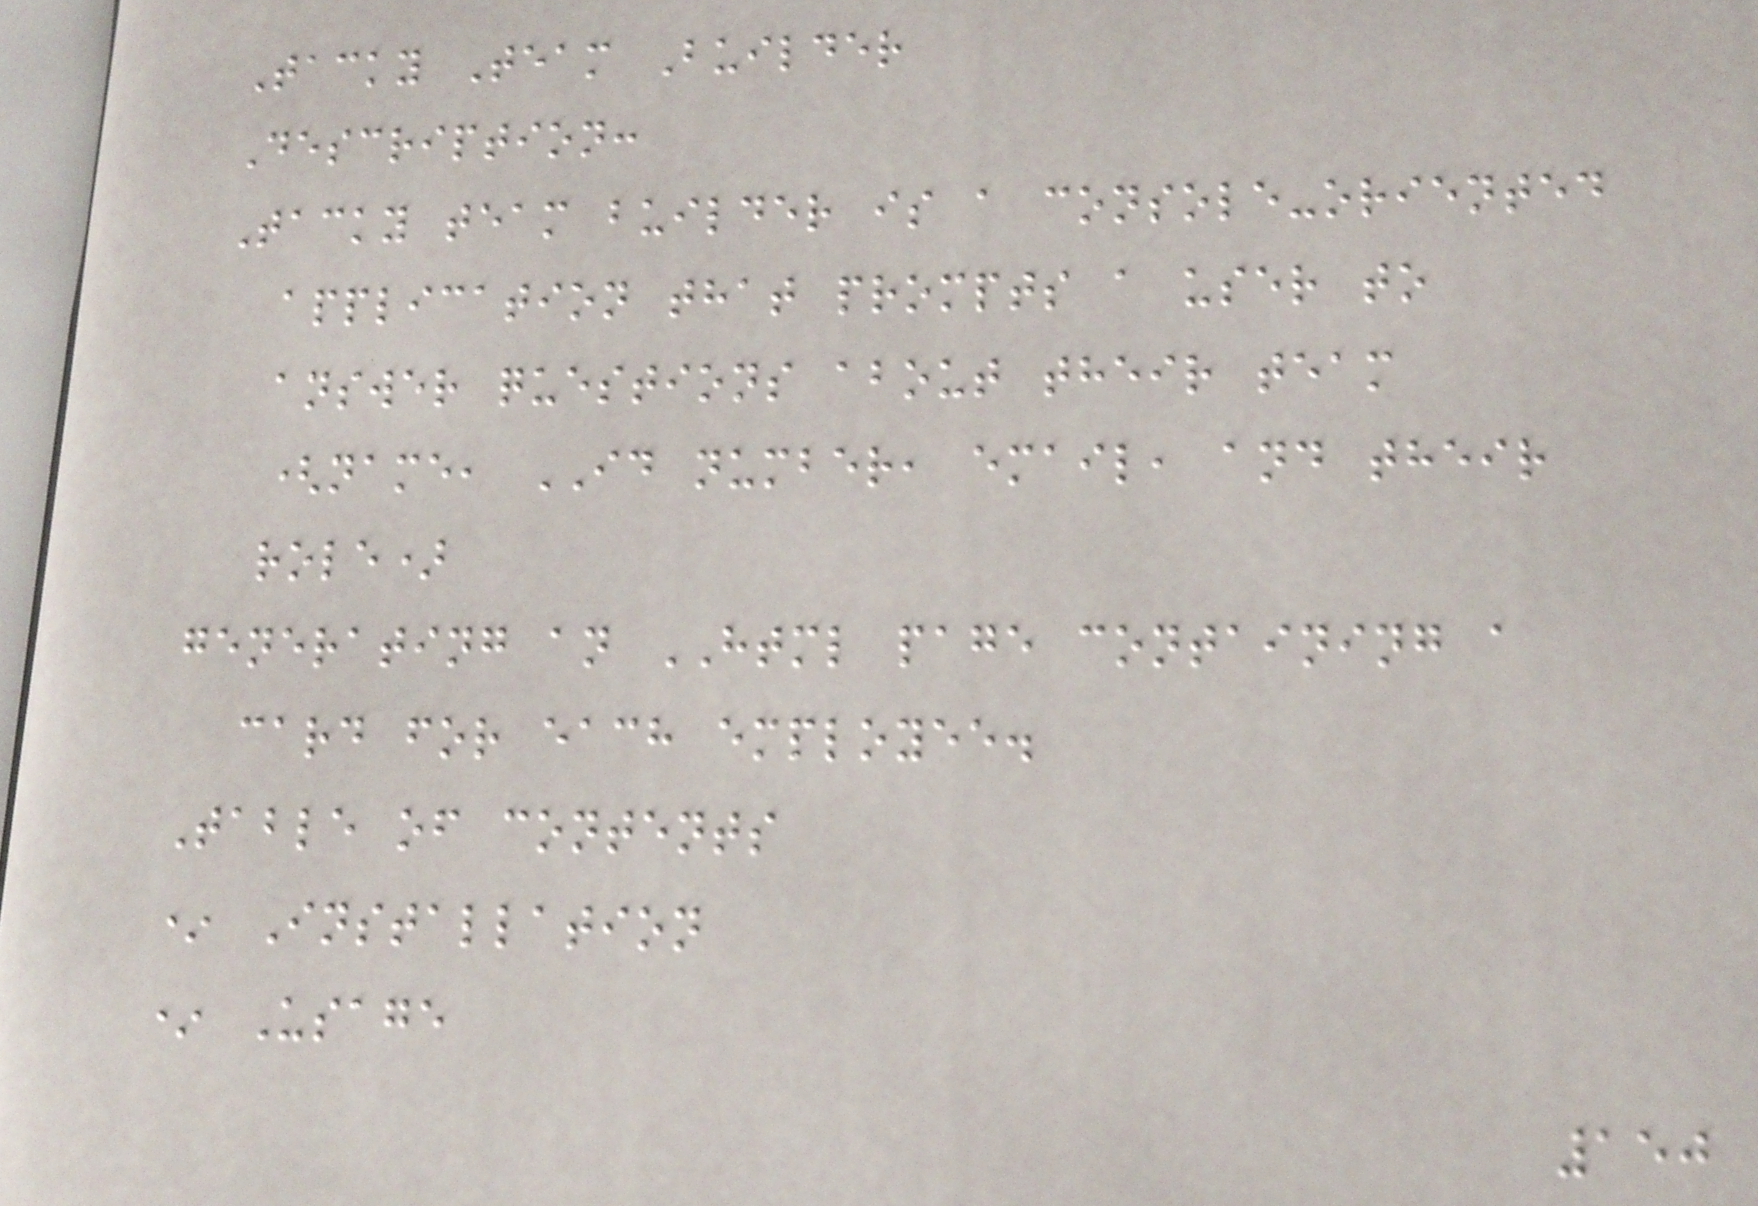Tacky Team Builder
Description:
Tacky team builder is a console-oriented
application that prompts a user to
answer questions about their team
(name, ID number, email, and their
role)
generating an HTML page containing a
card for each employee.
Table of contents
* Installation
* Usage
150
